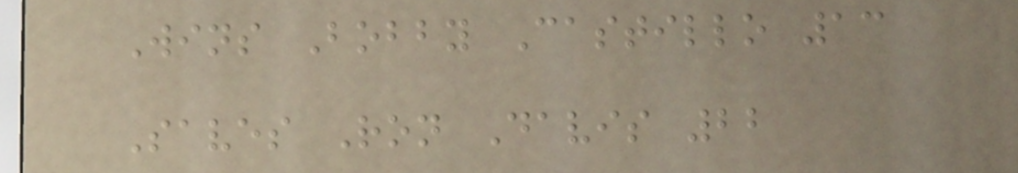Wins Bobby Castillo 13
Saves Ron Davis 22
